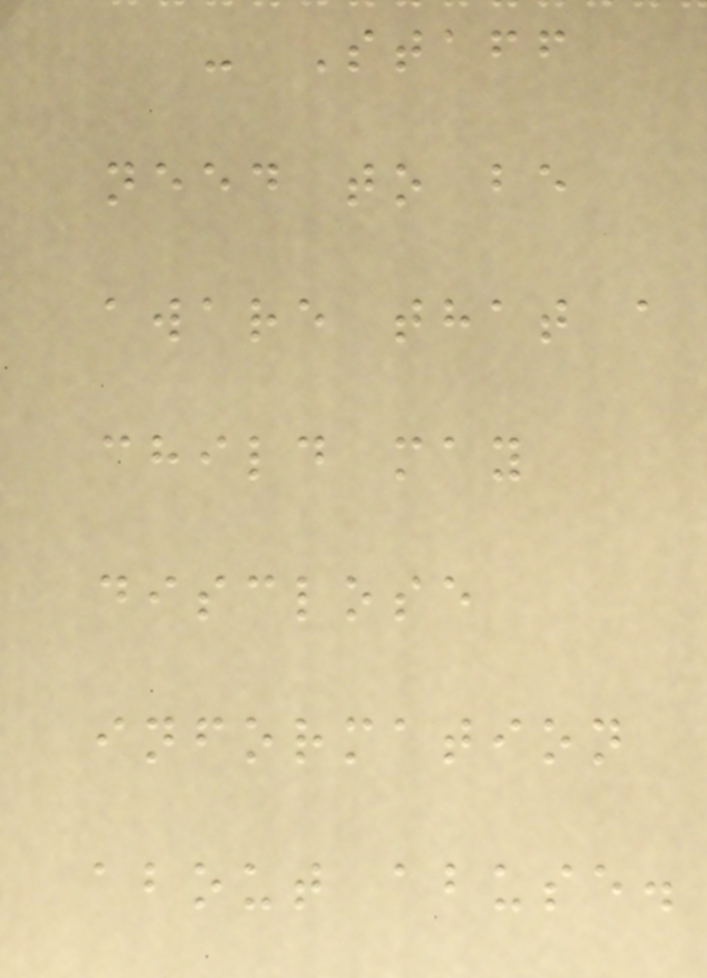- Staff
need to be
aware that a
child may
disclose
information
about abuse.
